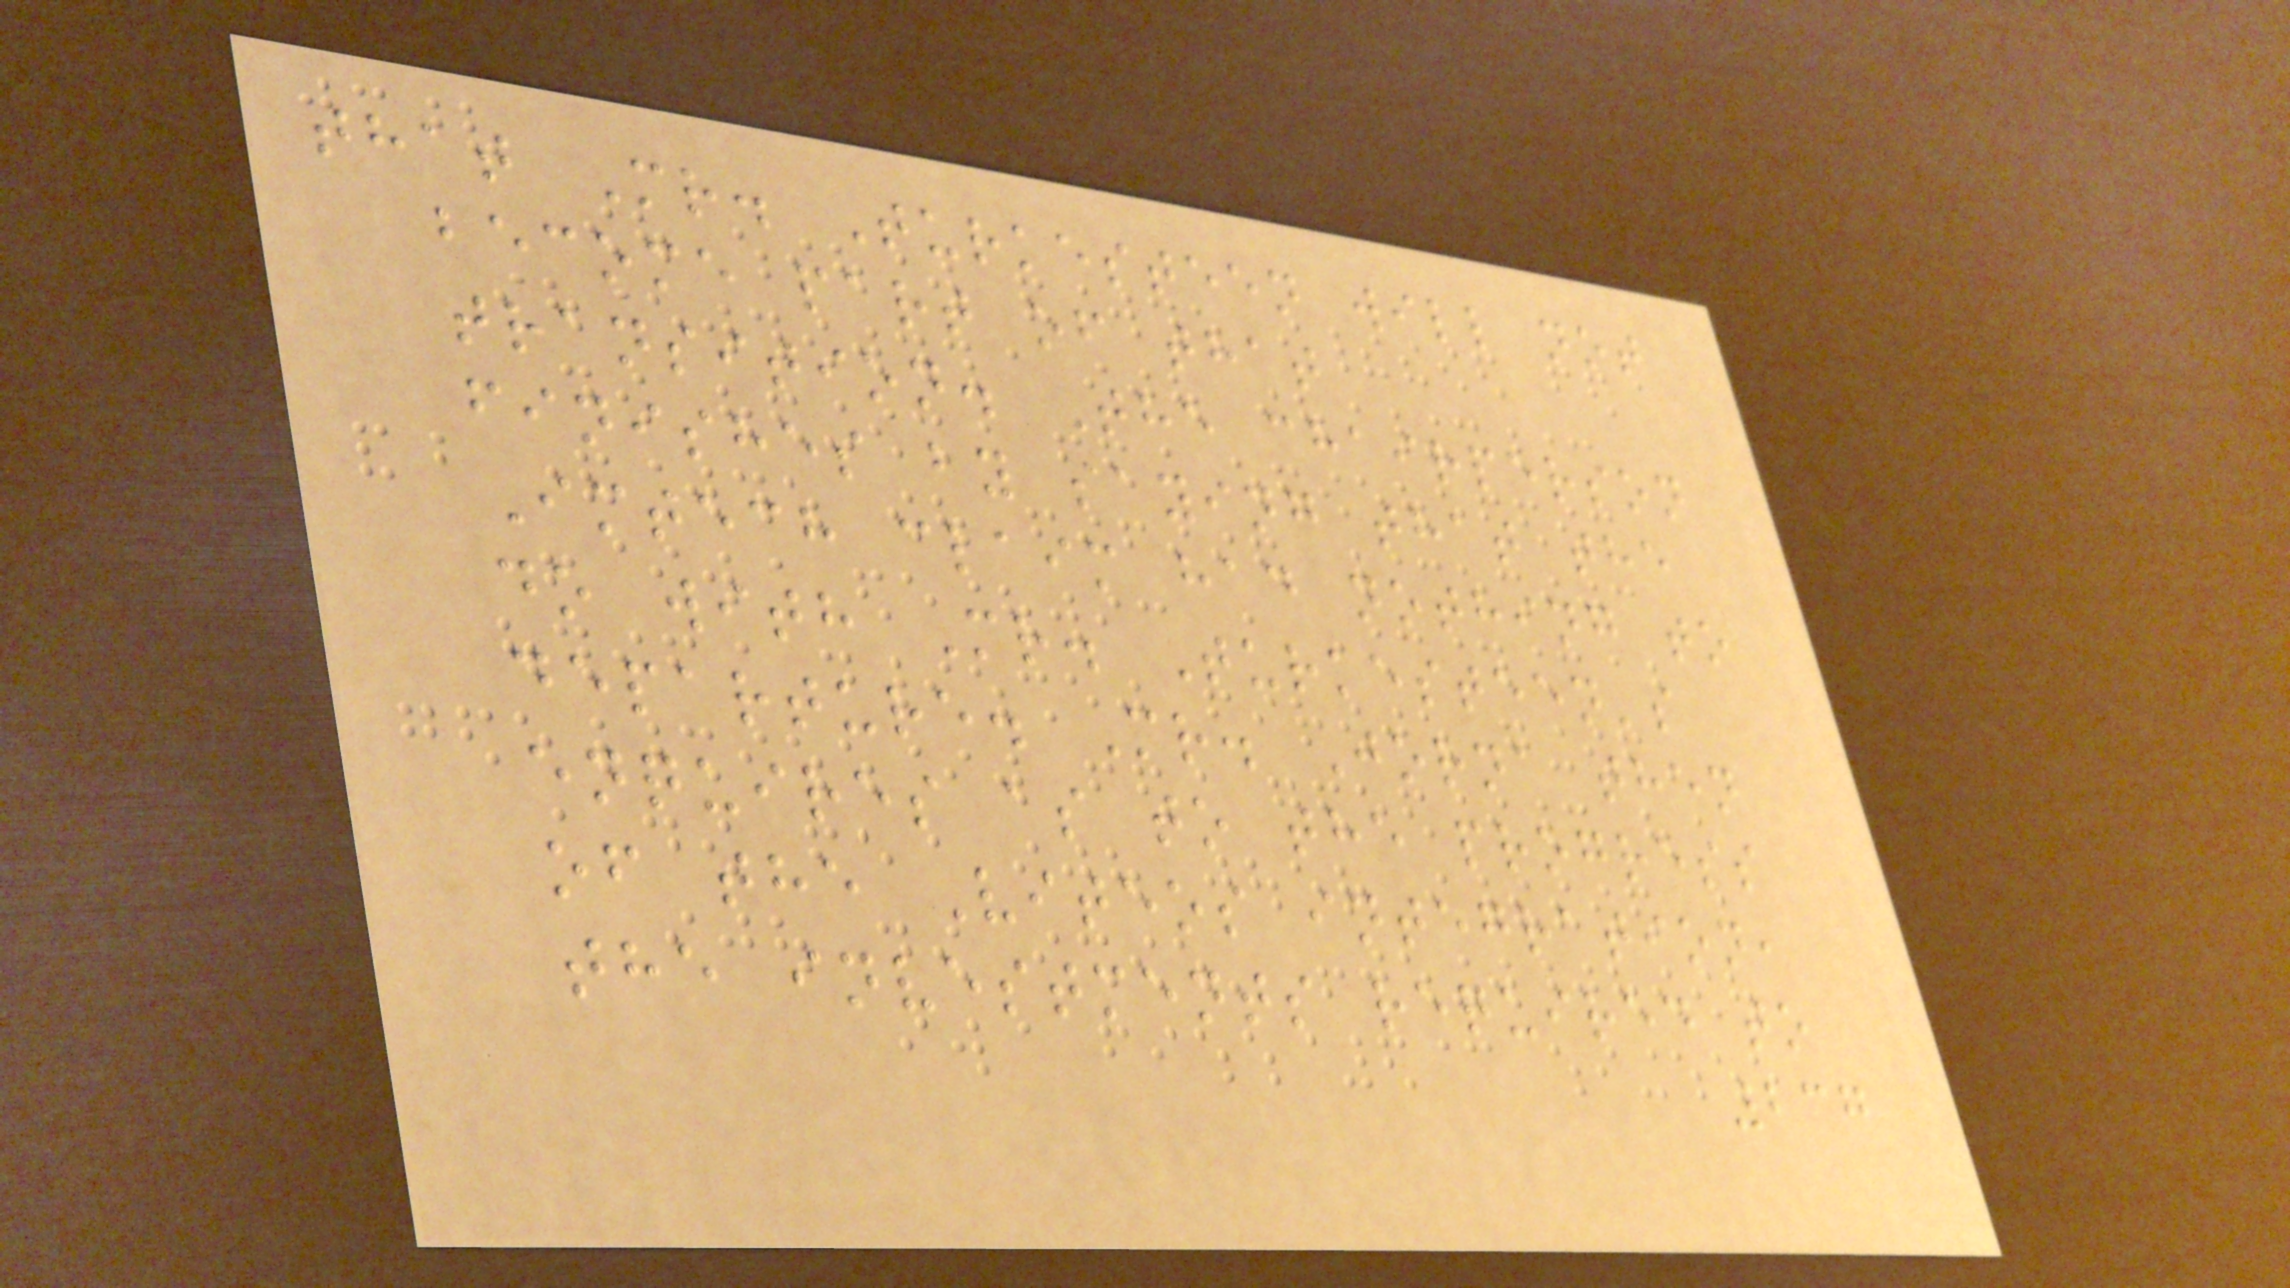that Mr. Turkesteen will not
become part of that
transition. The chairperson
finishes by saying that the
Imtech claim had nothing to
do with Mr. Turkesteen's
departure. Mr. Jorna then
enquires as to the progress
of the Viteos integration,
the investments required to
237
